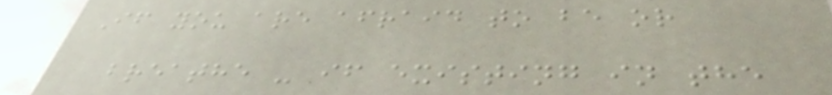If you are afraid to be or
breathe - if existing in the
